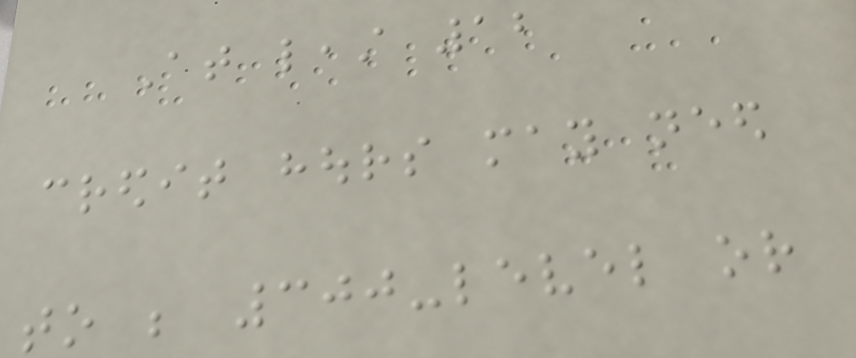At least 12
credit hours may need
to be 300-level or
